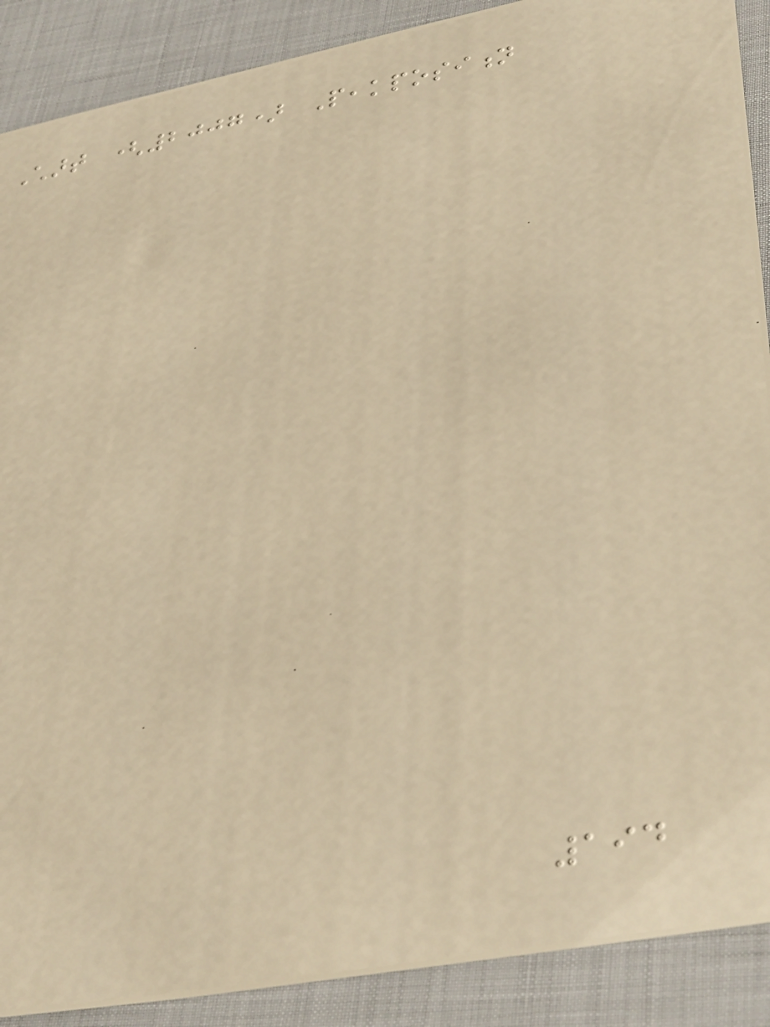Chart (2007) Peakposition
194
